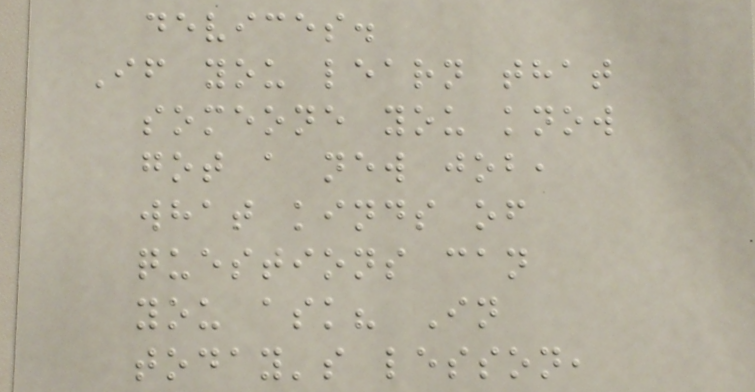devices.
If you learn that
someone you know
got a new job,
what kinds of
questions can
you ask? In
today's lesson,
